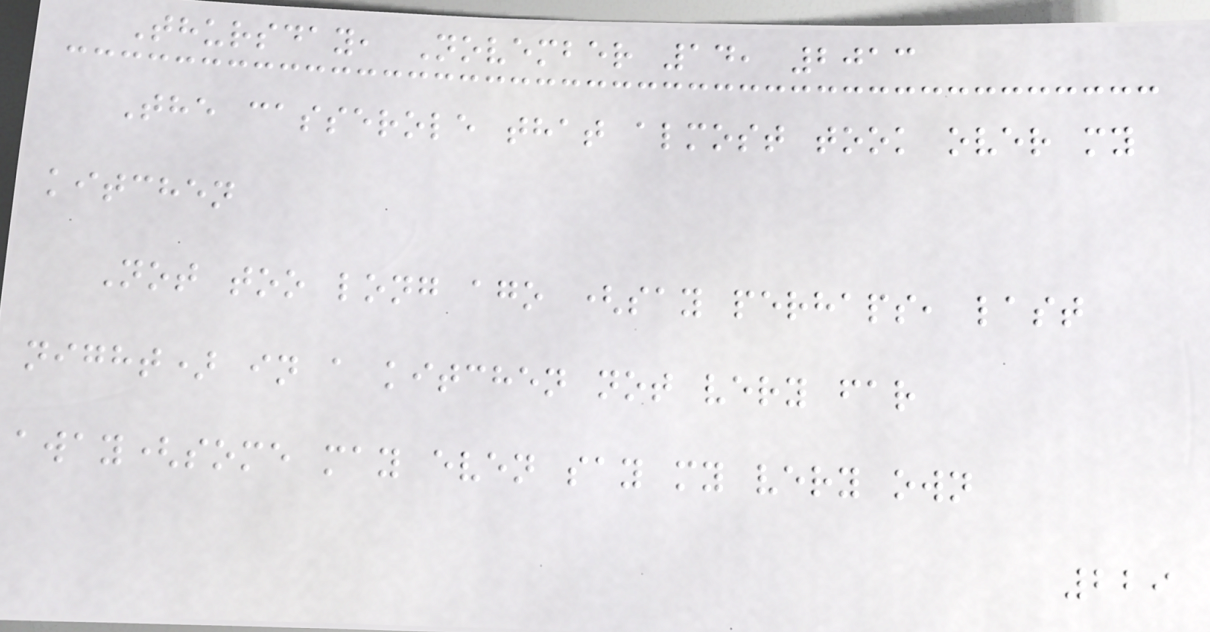Thursday, November 14, 2013
The casserole that almost took over my
kitchen
Not too long ago (say perhaps, last
night) in a kitchen not very far
away(some may even say my very own
229
